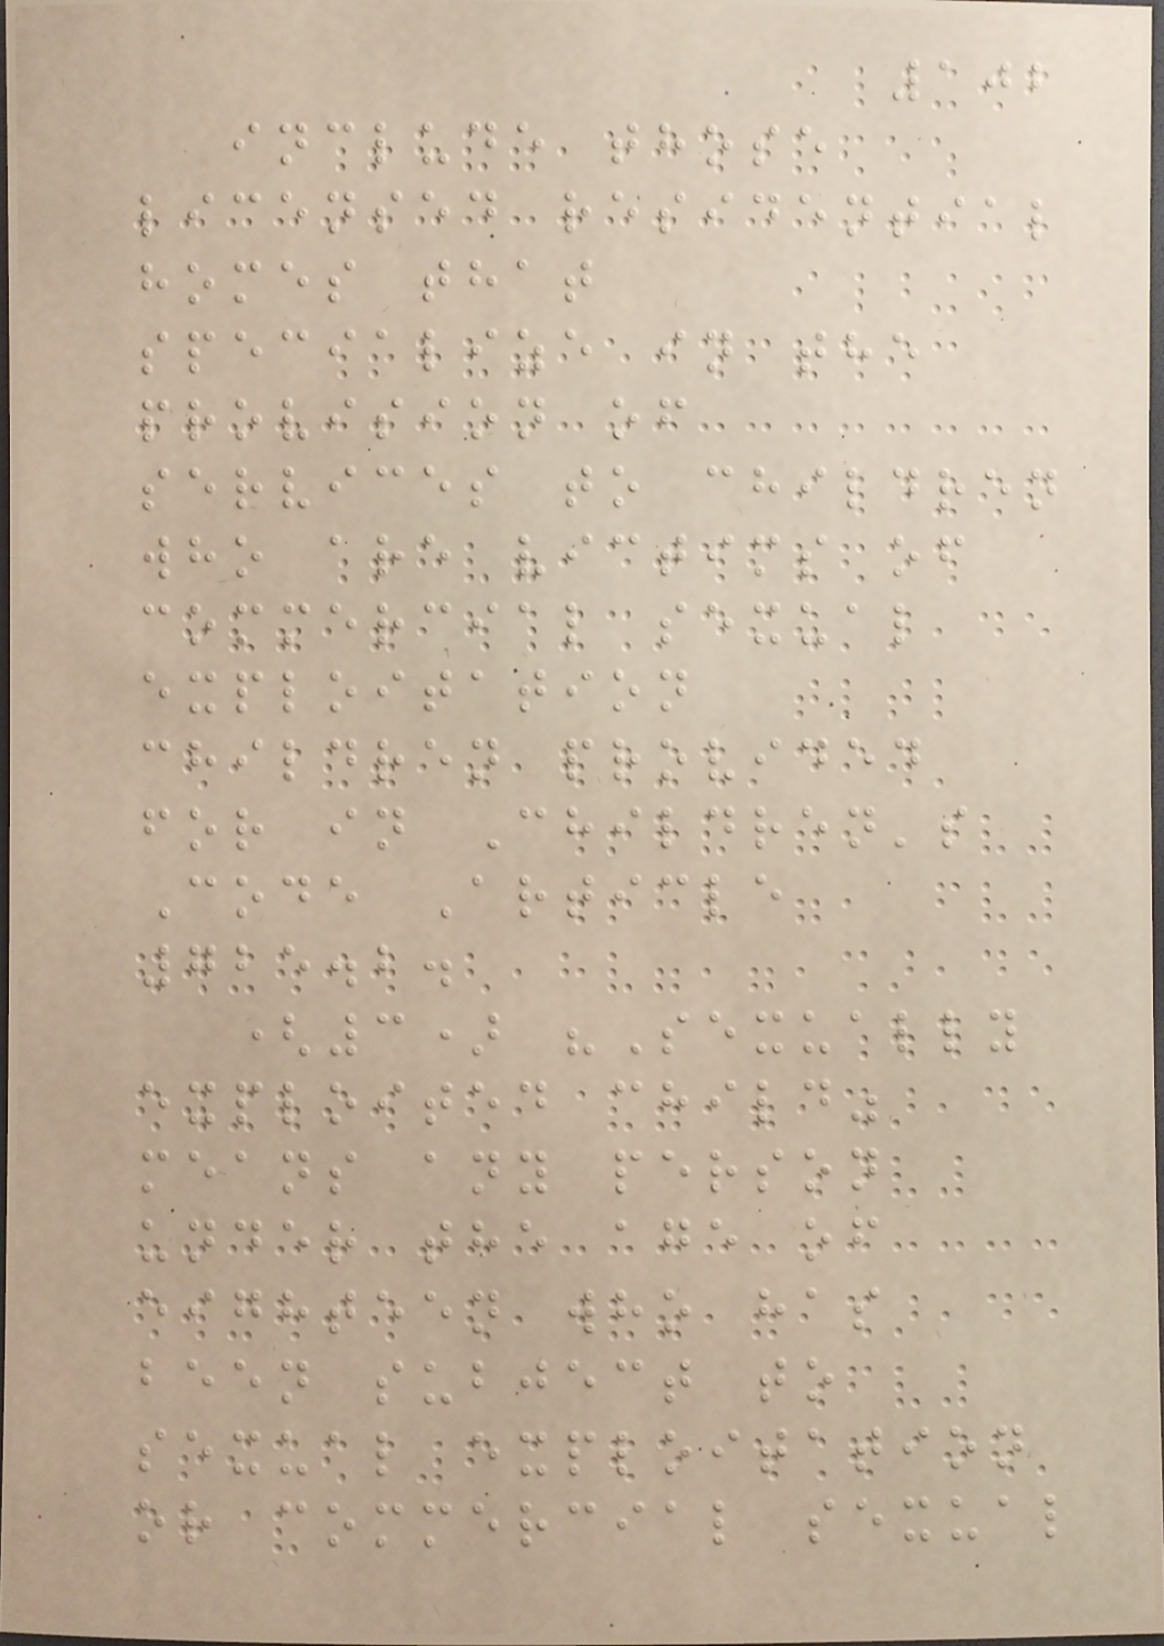102
include those
licensed residential
homes that
specialize in the
provision of
services to children
who are victims of
commercial sexual
exploitation
children provided
for in Children's
Code Article
725.2.
(3) "Sexually
exploited child"
means any person
under the age of
eighteen who has
been subject to
sexual exploitation
or commercial sexual
